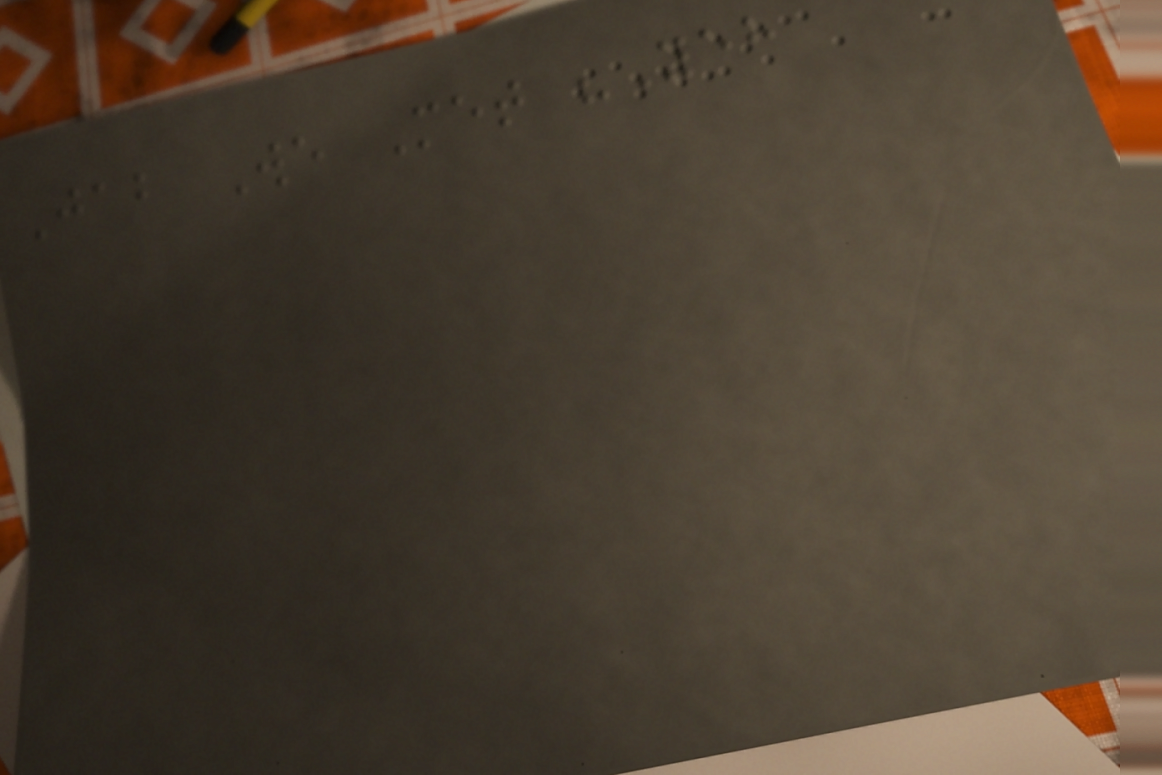Jab We Met "Yeh
